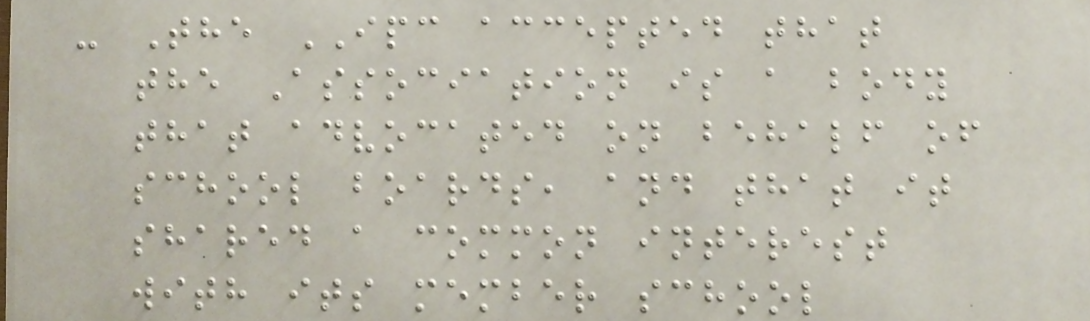- The IPC accepted that
the Association is a body
that advocated on behalf of
school boards, and that it
shared a common interest
with its member school
